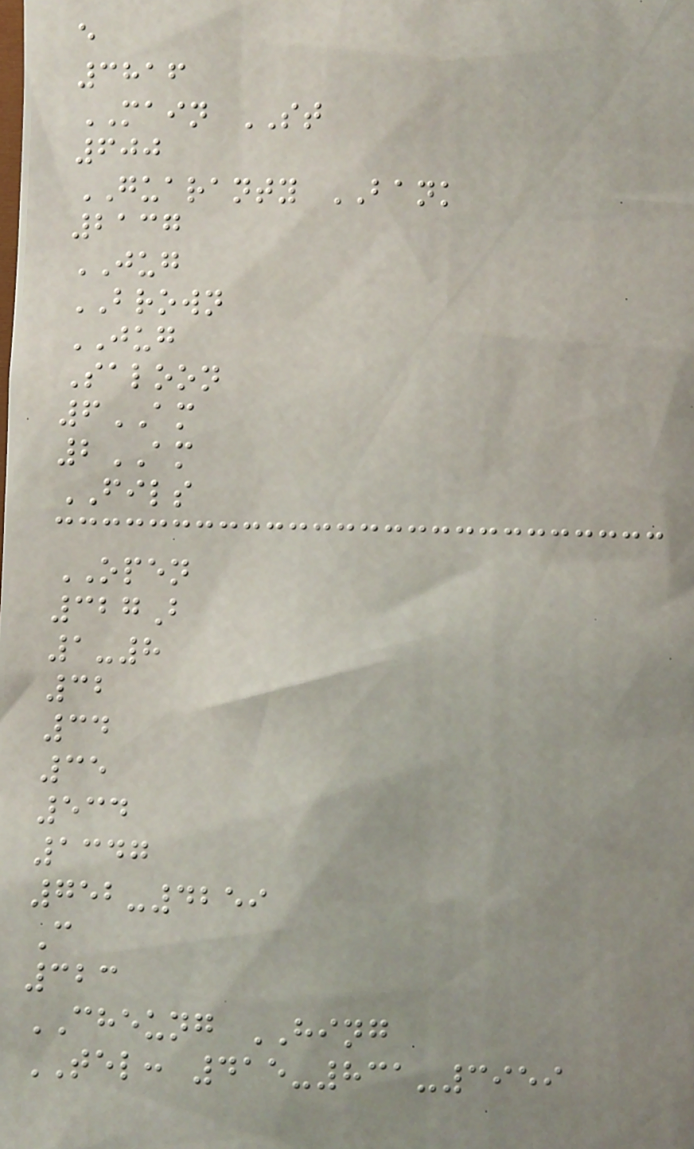e
3816
MAIN ST
600
GUARANTY BANK
2137
JUG
BROWN
JUG
Saloon
6AM
2AM
FILS
OPEN
327B
1-8
32
34
35
534
1347
752-4259
C
323
CHEUNG HING
TEL: 415-831-3959
